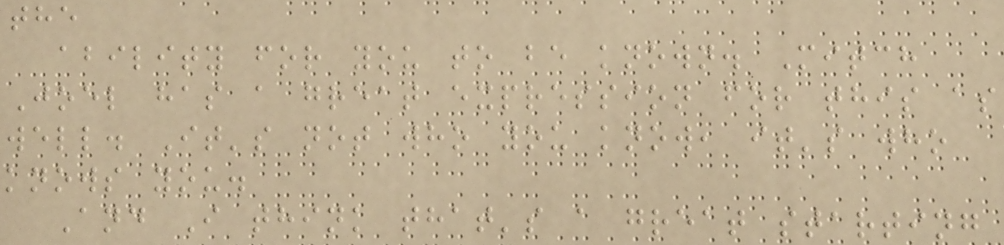the
ability for you to be known. Mitch
Joel has a great expression for this as
well. It's not who you know, it's who
knows you.
And I think that's a great starting
